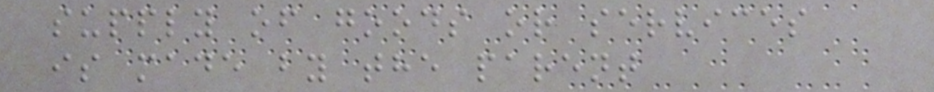supply of goods or services
is made by the parent
